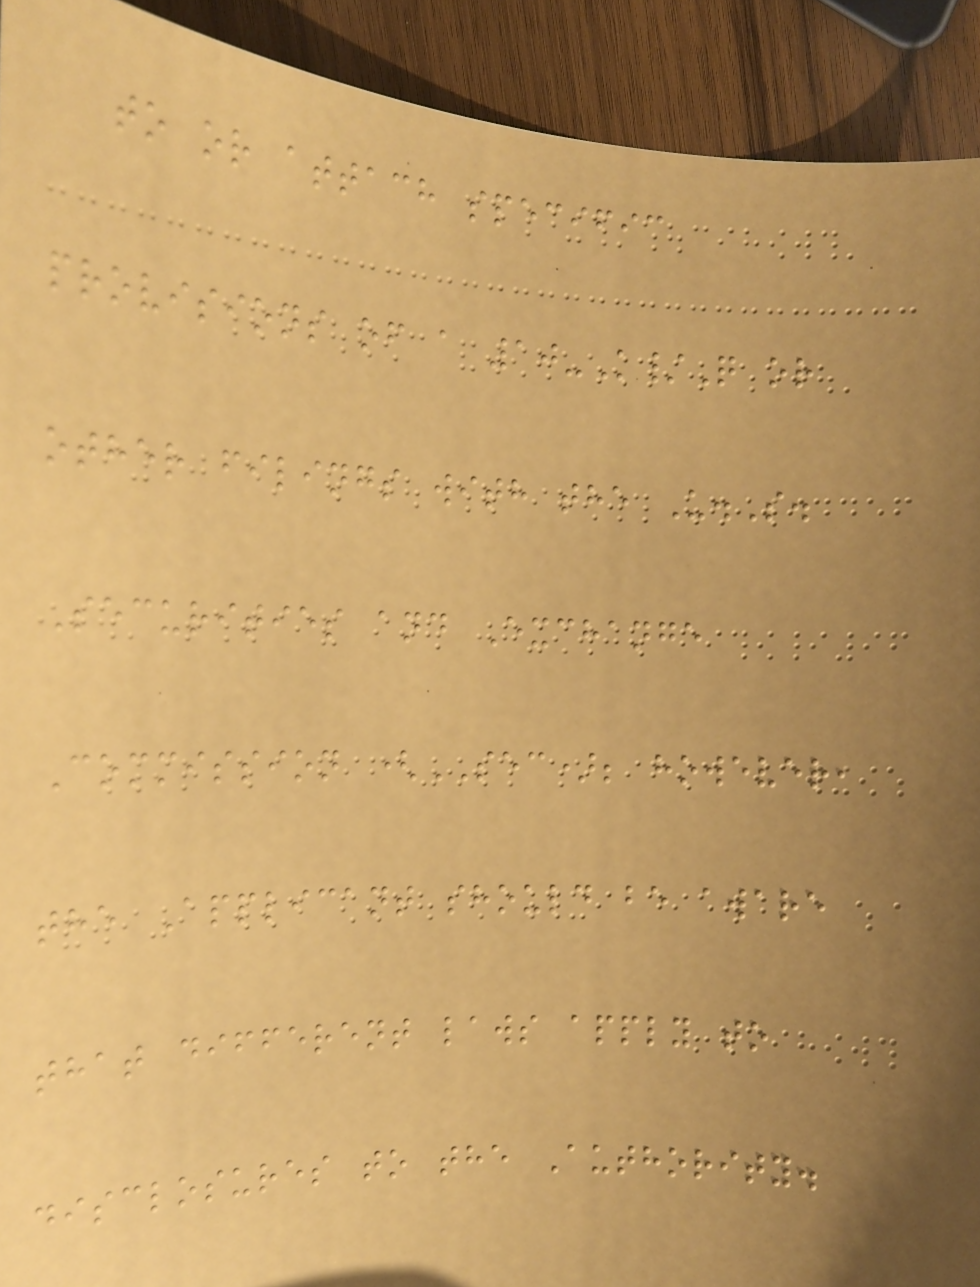to or attach specific
provisions of a 10-K/Q or
other filings with the U.S.
Securities and Exchange
Commission (SEC); however,
the Applicant should be aware
that different laws apply to
disclosures to the Authority.
